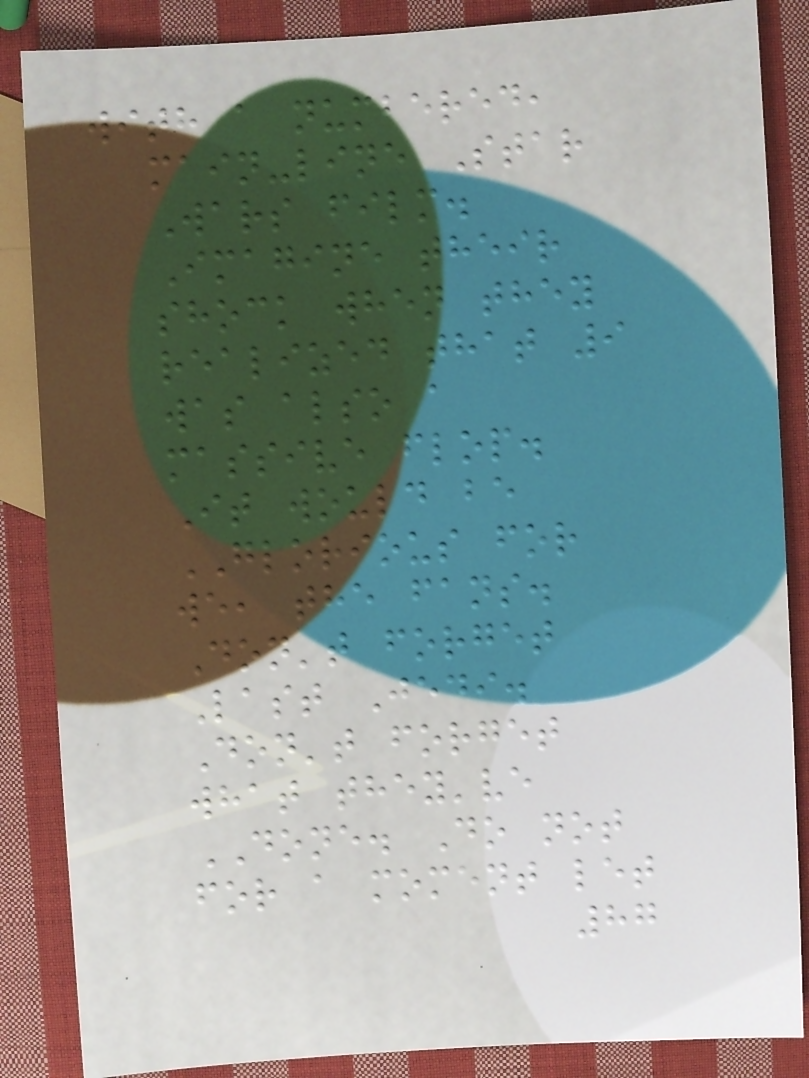with a numbered,
main-line Star
Wars film.
Imagine their
shock when they
realized that 9
was also a
massive flop.
It would be
GLORIOUS for
we, the fans.
Don't forget
Last Jedi.
Don't forget
what they've
DONE. Do not
for a moment let
87
